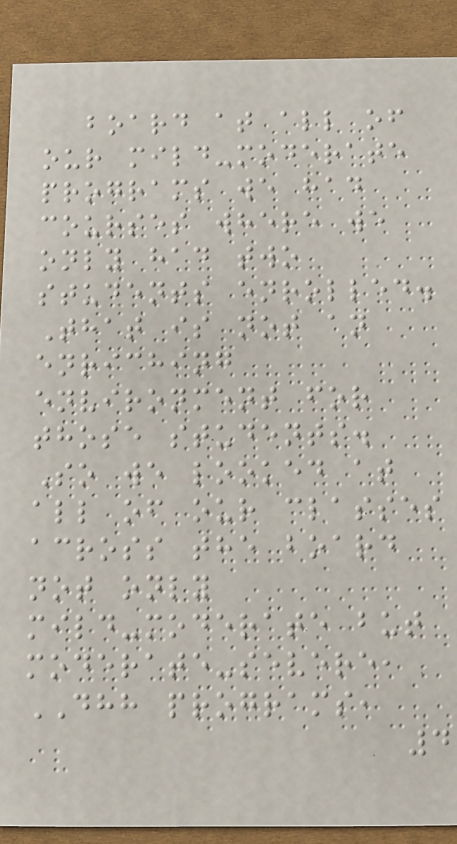board at all of
our mild-moderate
programs we had
courses where we
only had two
students enrolled.
That is not an
enriching
environment for
those students.
So we looked at
all of our classes
across the board
not only
mild-moderate but
moderate-severe,
DHH programs,
4
